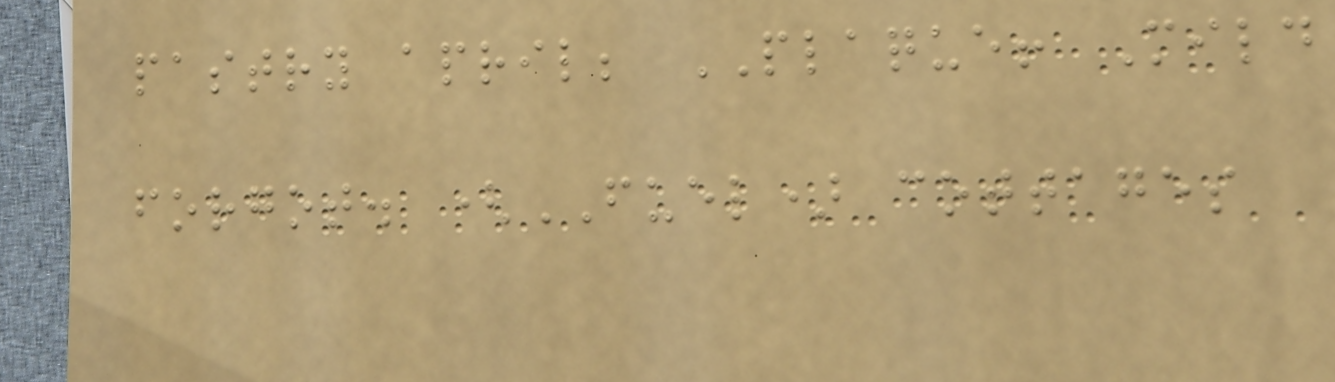pastry april; PLAQUE! Mild
forgot. (FUEL) cottages
